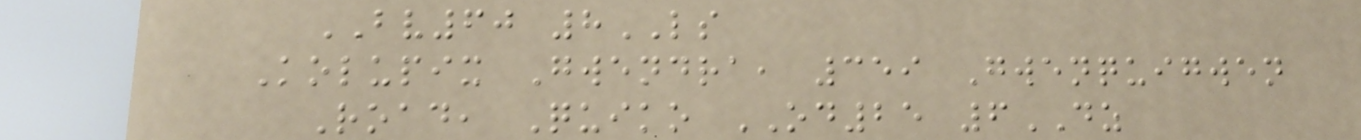BV60 8LS
Kolupix Gwendra, 359 Gwenquigwen
Road, Quiko OD25 6DZ
